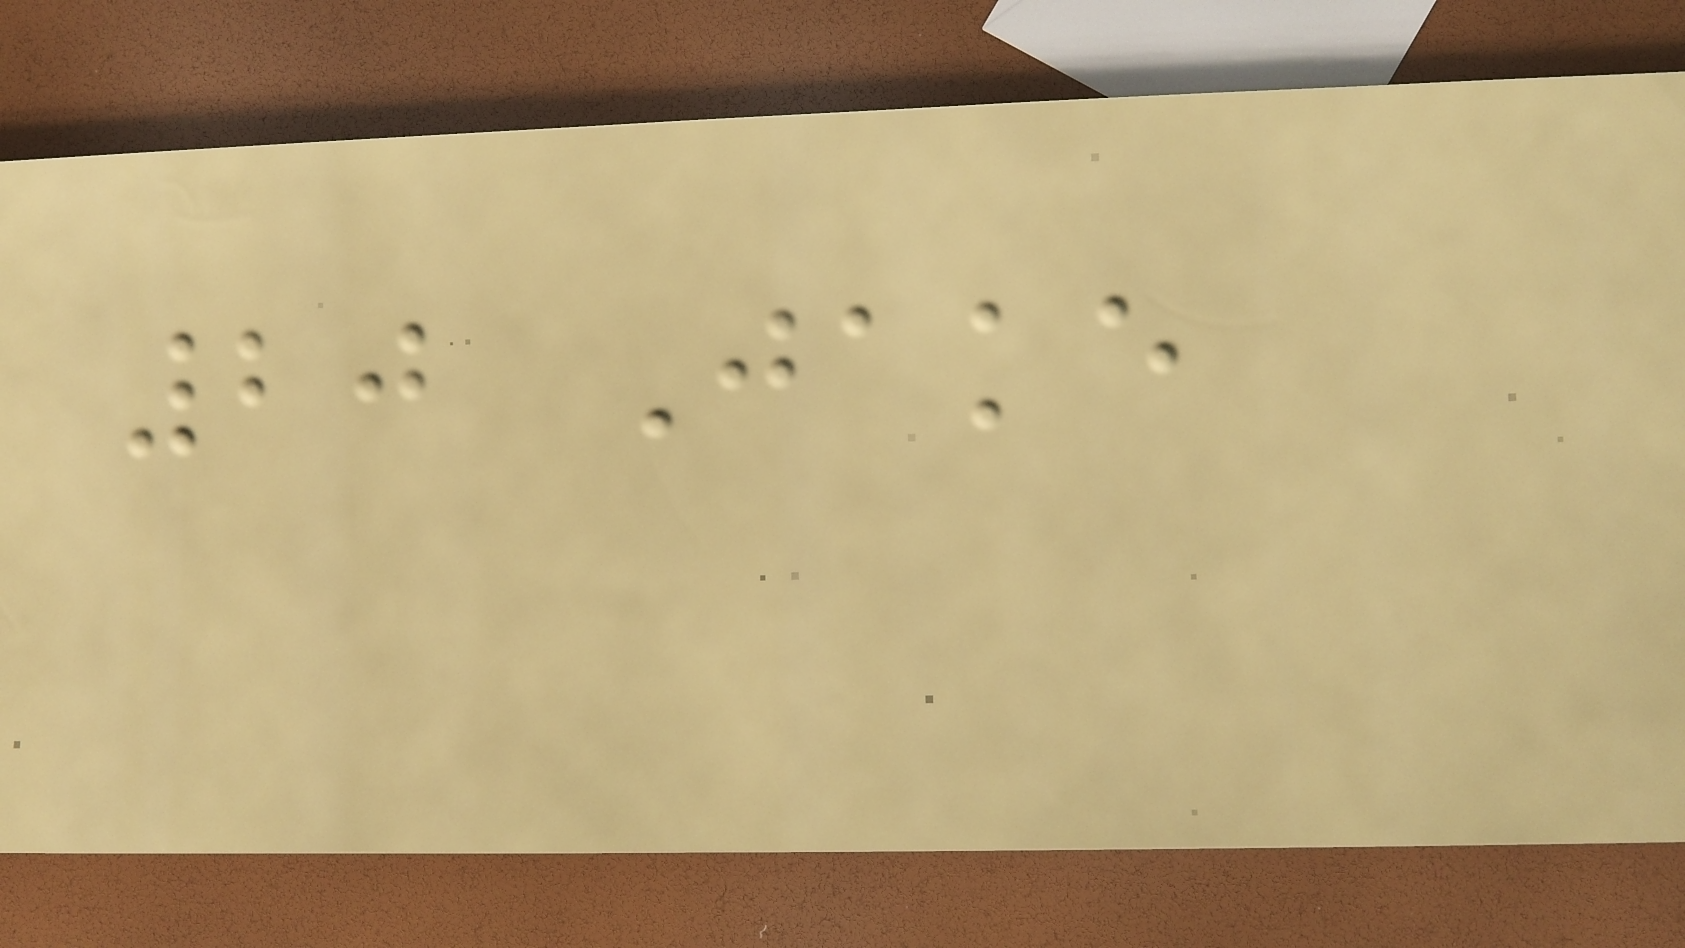20 Jake
